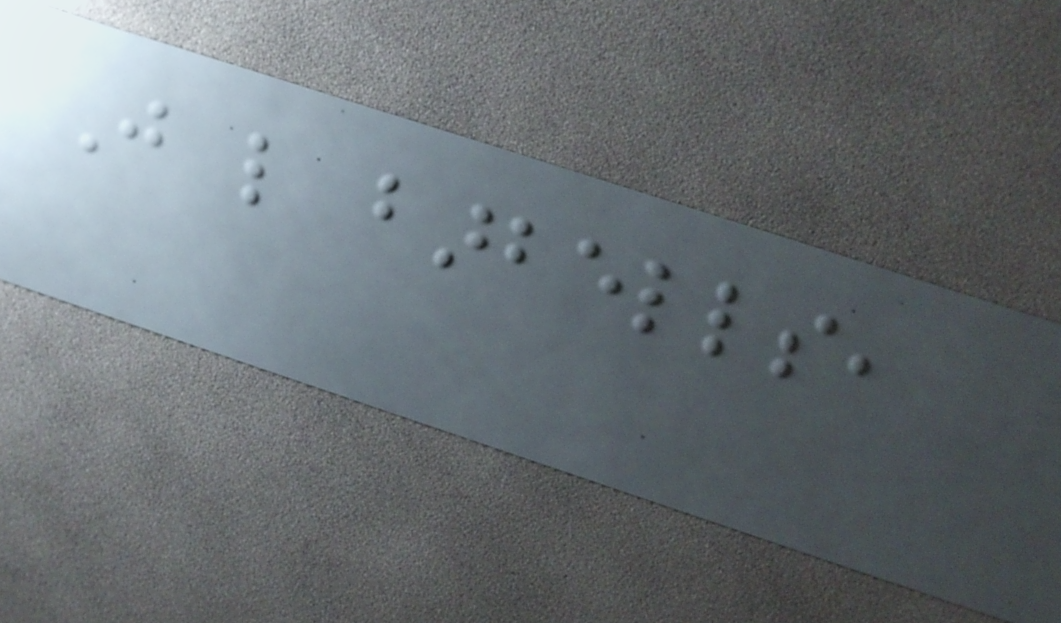Just like barbells,
